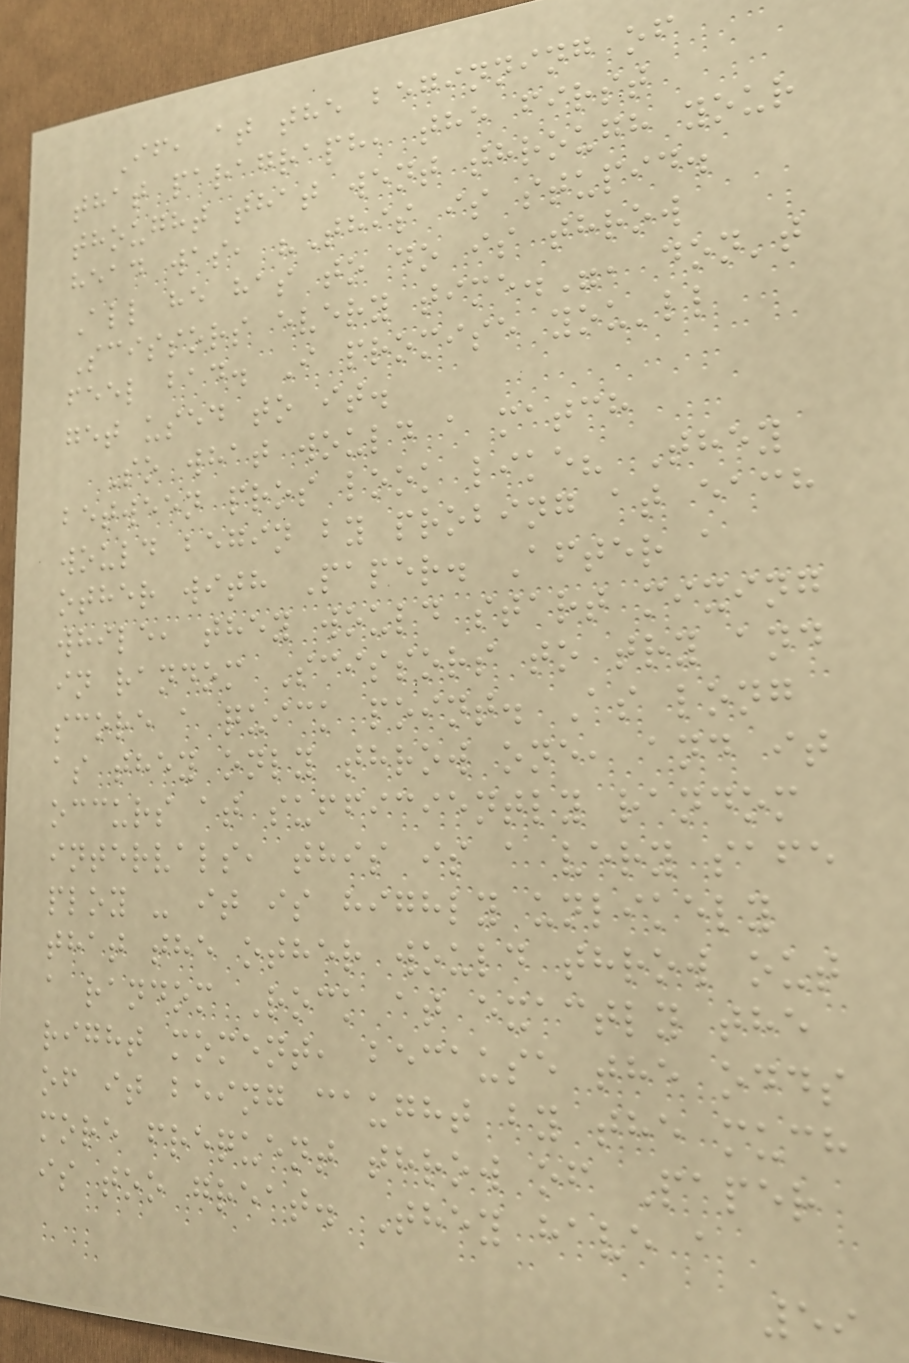If, at the beginning of
that paragraph, the first
thought that went through your
head was, "This is stupid.
All he has to do is throw
Scissors every time.", don't
feel bad. I promise you'll
get used to it.
So what would a match
between pros look like? They
would begin by probing at each
other with Paper. After a
while, they would start mixing
in random Scissors to try and
score a quick point. As long
as they only throw one, and it
occurs at sufficiently random
intervals, this is a very safe
ploy - it is highly unlikely
that the other would throw out
a random Rock at exactly the
right moment, because the odds
of it being caught by the much
more frequent throw of Paper
is too great. They have a
59
